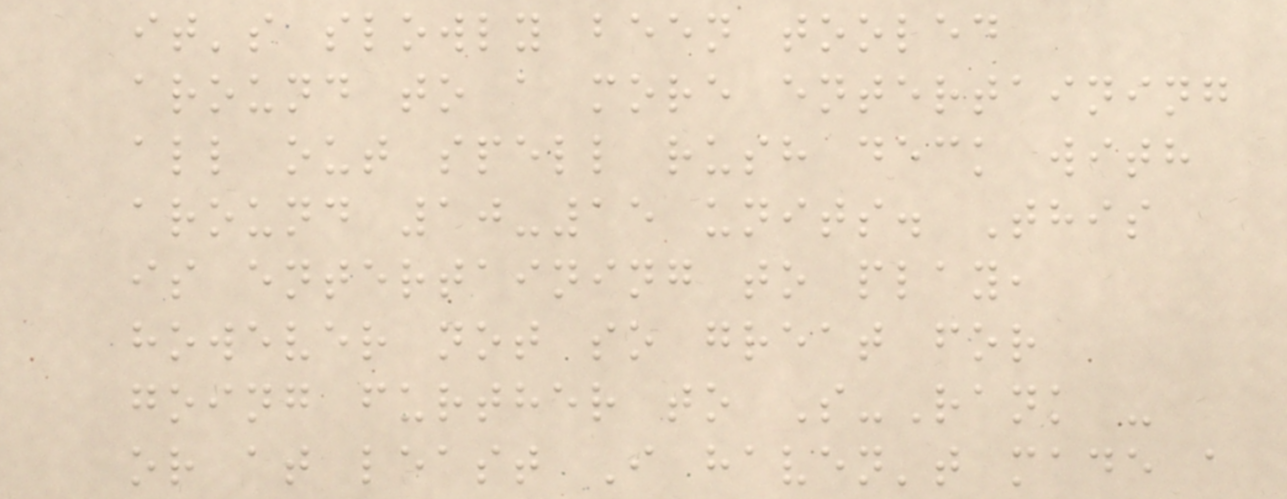it's slowly been tooled
around to a more entertaining
all out spell rush deck with
around 10-15 units. This
is entertaining to play,
however not so great for
going further to S-Rank -
or at least I haven't made a
